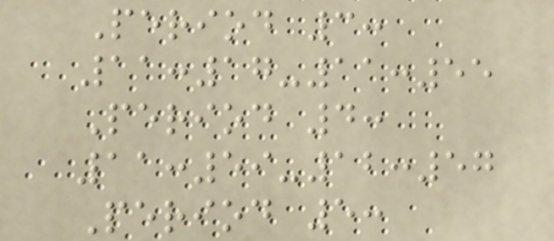Period 3:
11:17-11:55
Period 4:
11:59-12:57
Period 5:
